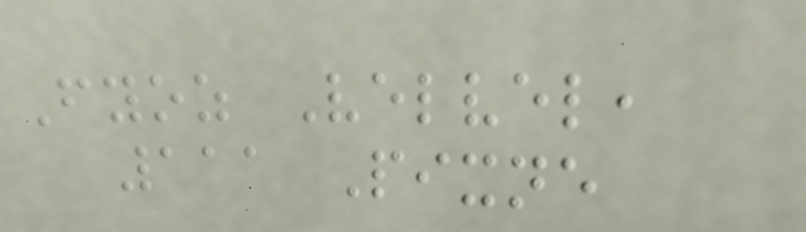Fyoz Velvel,
111 Pixne
